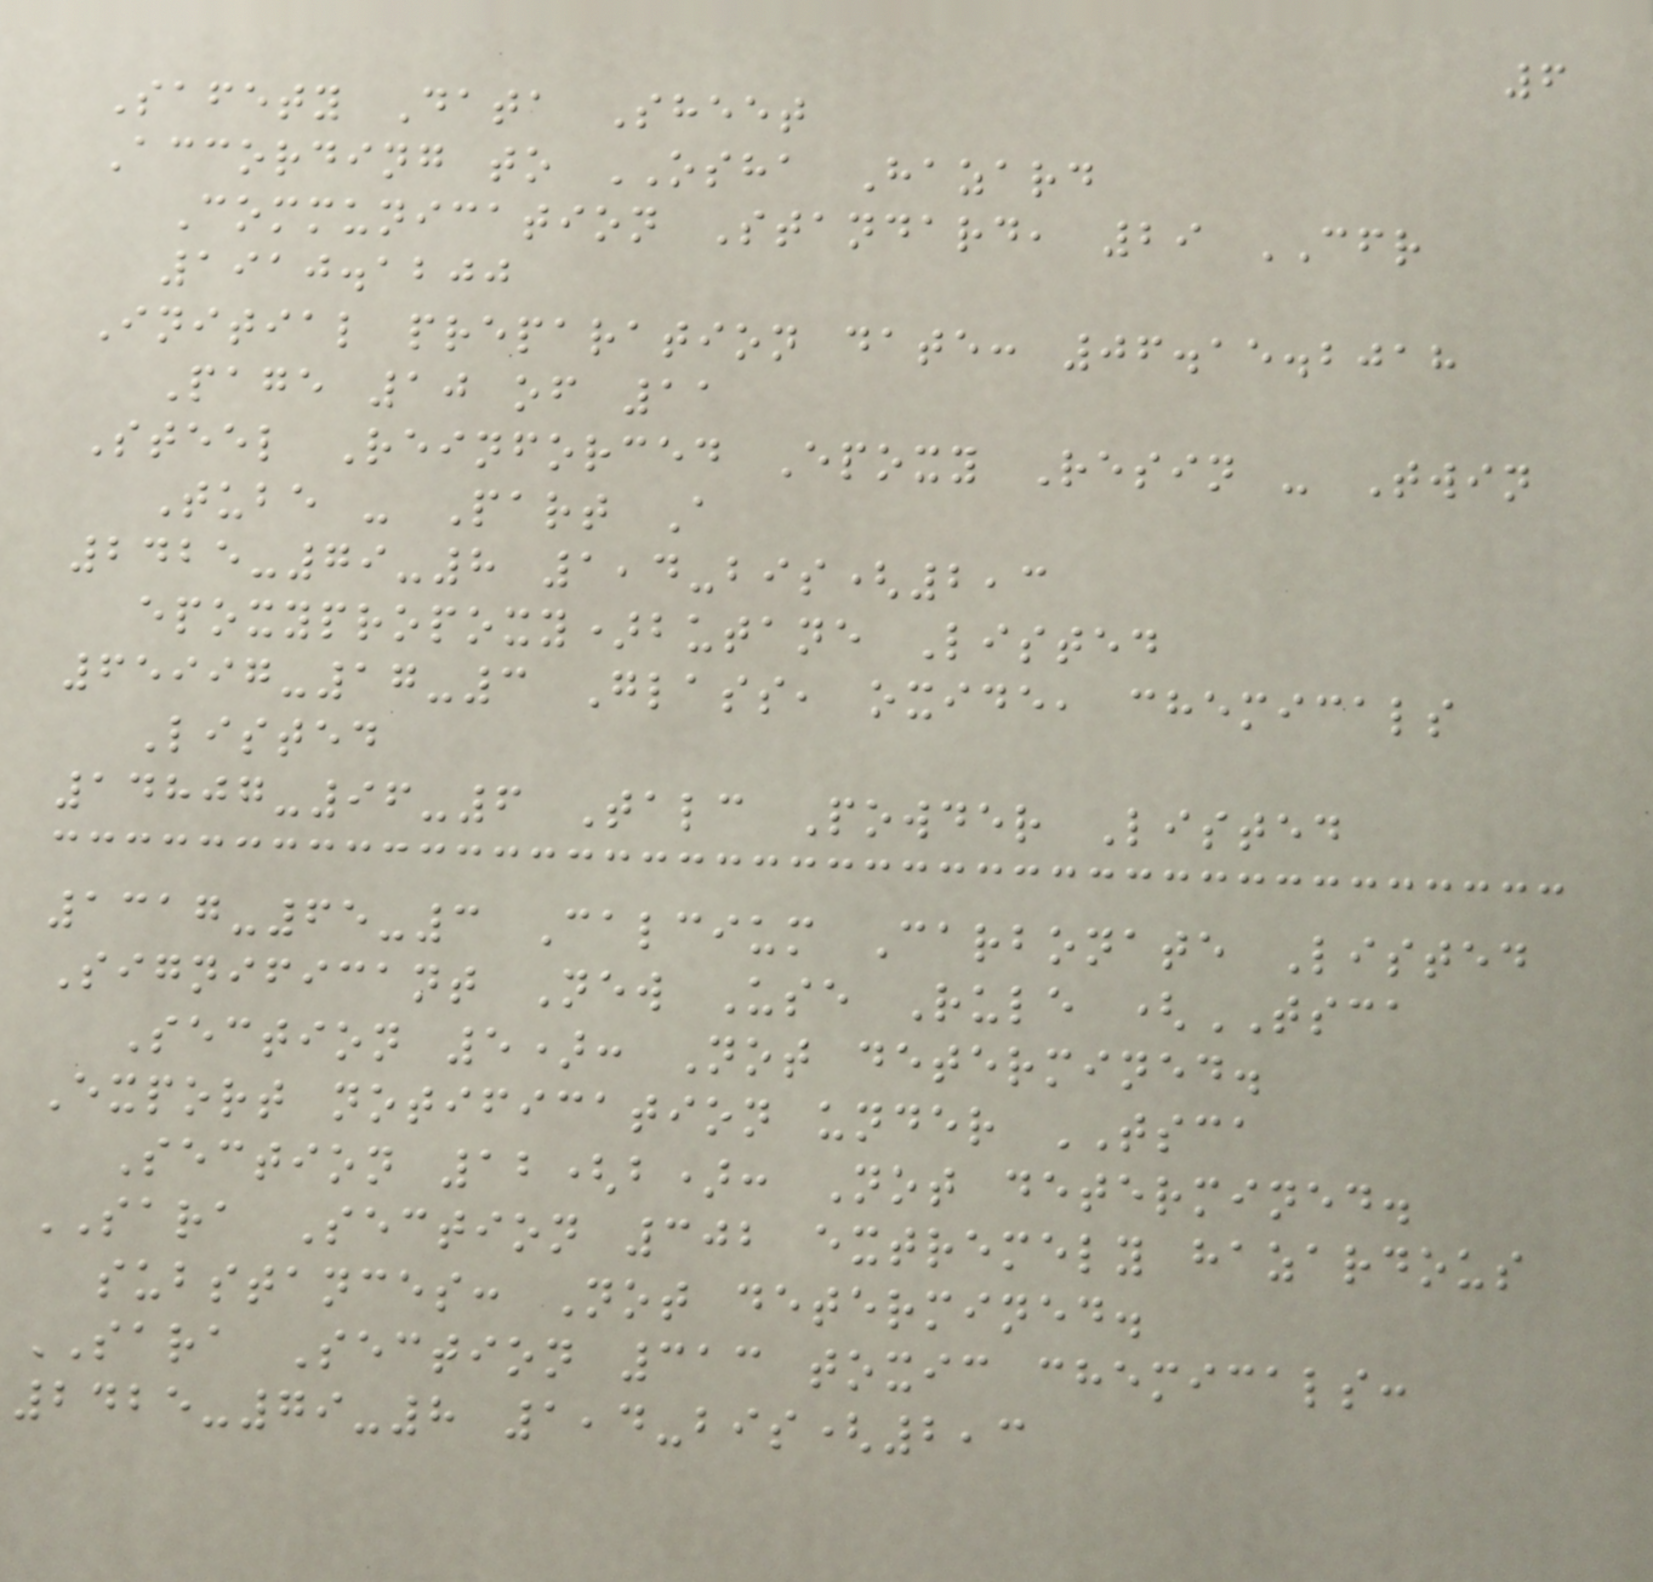6
Safety Data Sheet
According to OSHA Hazard
Communication Standard, 29 CFR
1910.1200
Initial preparation date: 06.15.2018
Page 10 of 11
Steel Reinforced Epoxy Resin - Twin
Tube - Part A
2425-79-8 1,4-bis(2,3
epoxypropoxy)butane Listed
65997-17-3 Glass, oxide, chemicals
Listed
14807-96-6 Talc Powder Listed
1317-65-3 Calcium Carbonate Listed
Significant New Use Rule (TSCA
Section 5): Not determined.
Export notification under TSCA
Section 12(b): Not determined.
SARA Section 302 extremely hazardous
substances: Not determined.
SARA Section 313 toxic chemicals:
2425-79-8 1,4-bis(2,3
